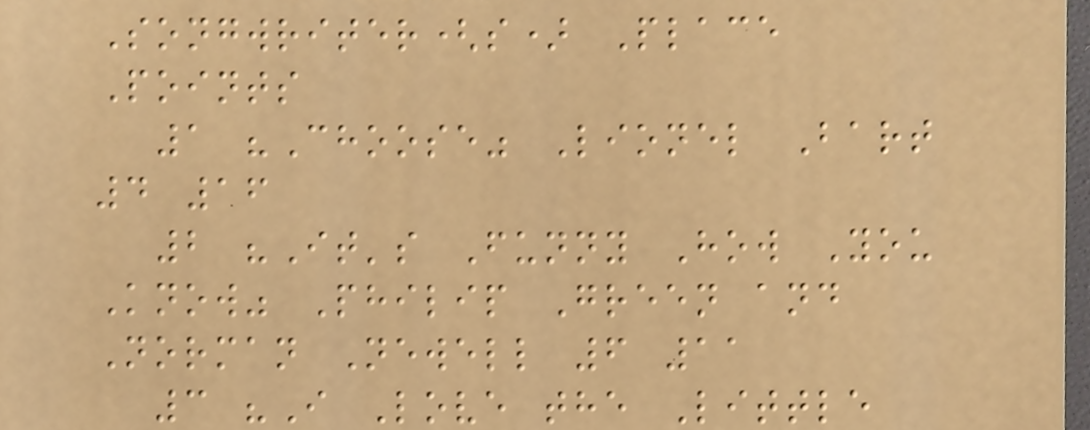Songwriter(s) Place
Points
1 "Choose" Lionel Bart
4 16
2 "It's Funny How You
Know" Philip Green and
Norman Newell 6 11
3 "I Love the Little
